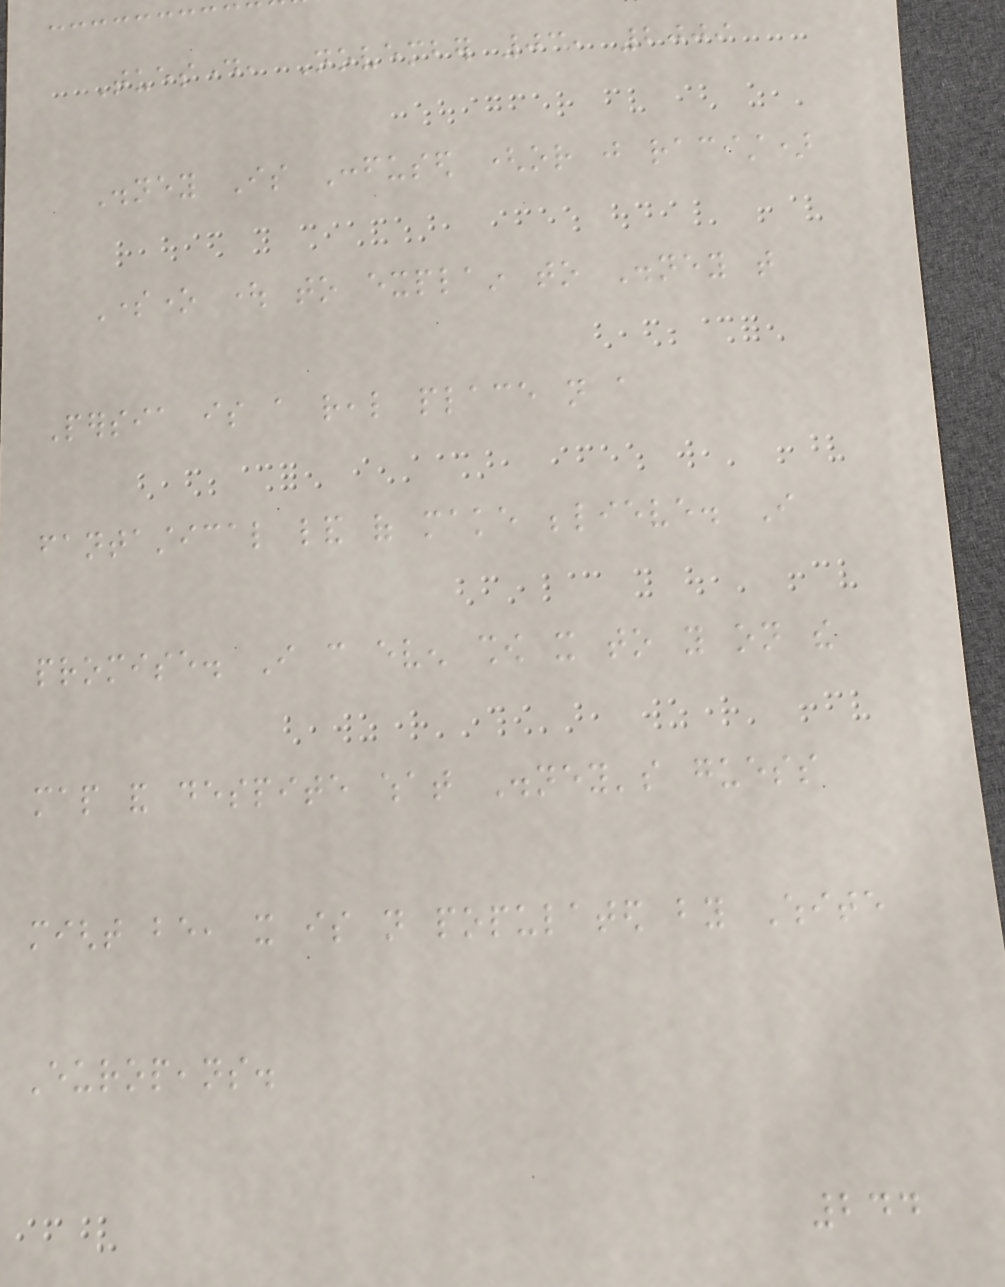Tuesday, November 03, 2009
Disney Is Confused (or just racist)
Someone ought to explain to Disney that
Persia is a real place not a
fantastical land of make believe. I
promise. I can even show it to you on the
map and despite what Disney's guess
might be, it is not populated by White
Europeans.
244
